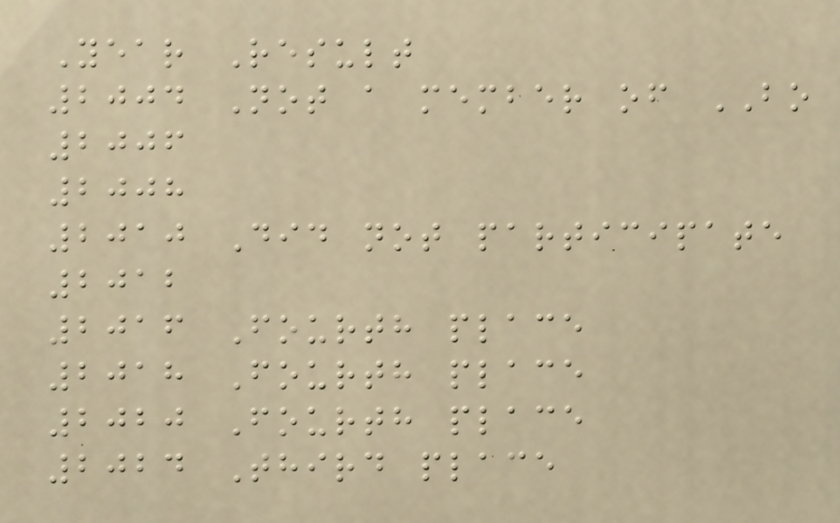Year Result
2004 Not a member of BO
2006
2008
2010 Did not participate
2012
2016 Fourth place
2018 Fourth place
2020 Fourth place
2024 Third place
